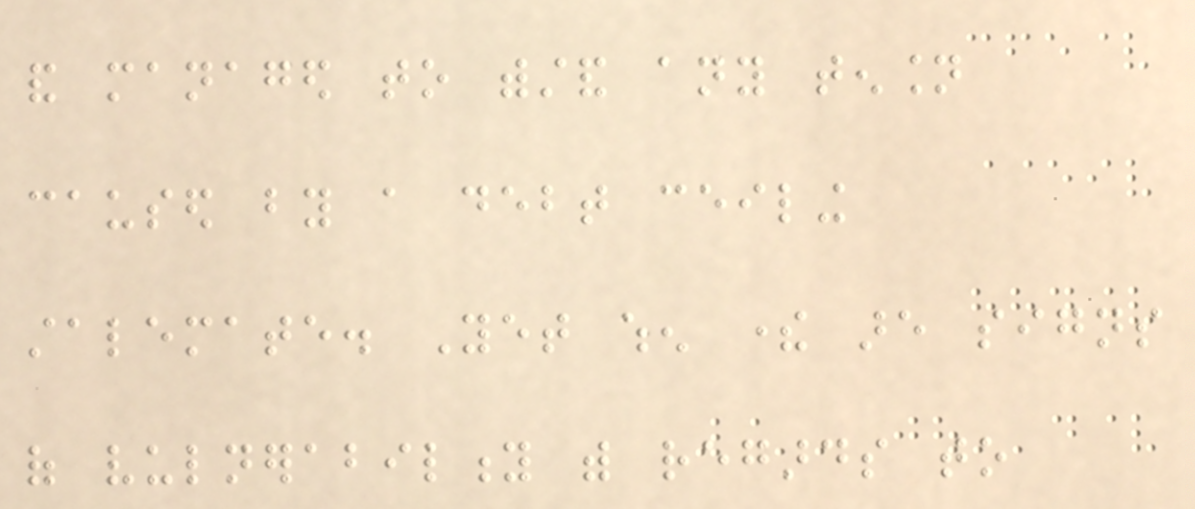and managed to withstand any tension
caused by a debt ceiling
stalemate. Yet when there are signs
of vulnerability with regards to
